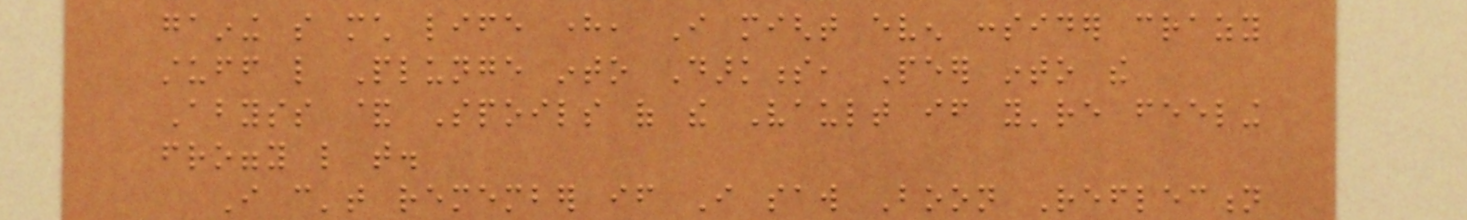gaining so much life here, I might even consider crazy
stuff like Plunge into Darkness, Peer into the
Abyss & Spoils of the Vault if you're feeling
froggy like that.
I can't remember if I saw Boon Reflection
